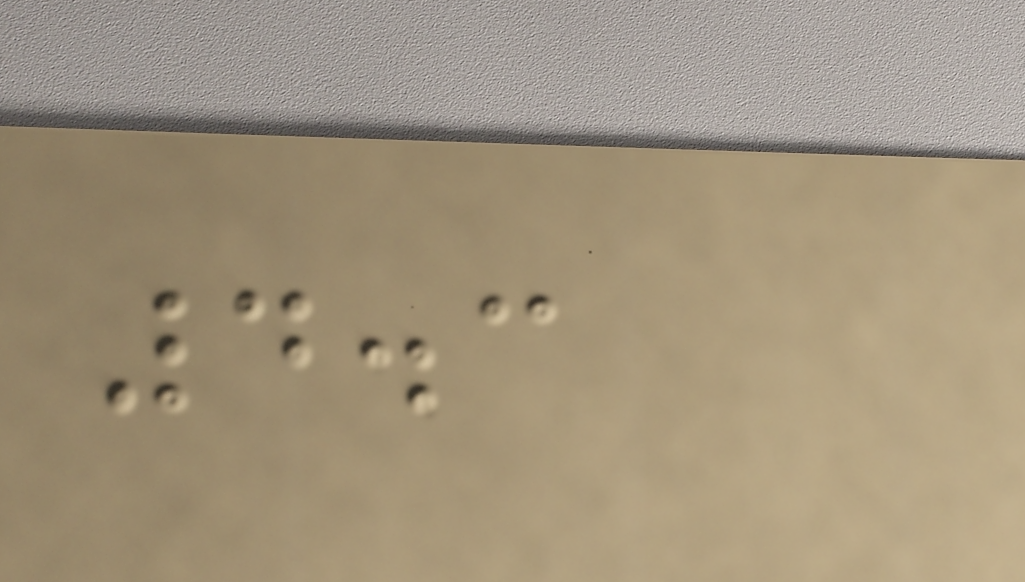4.3
